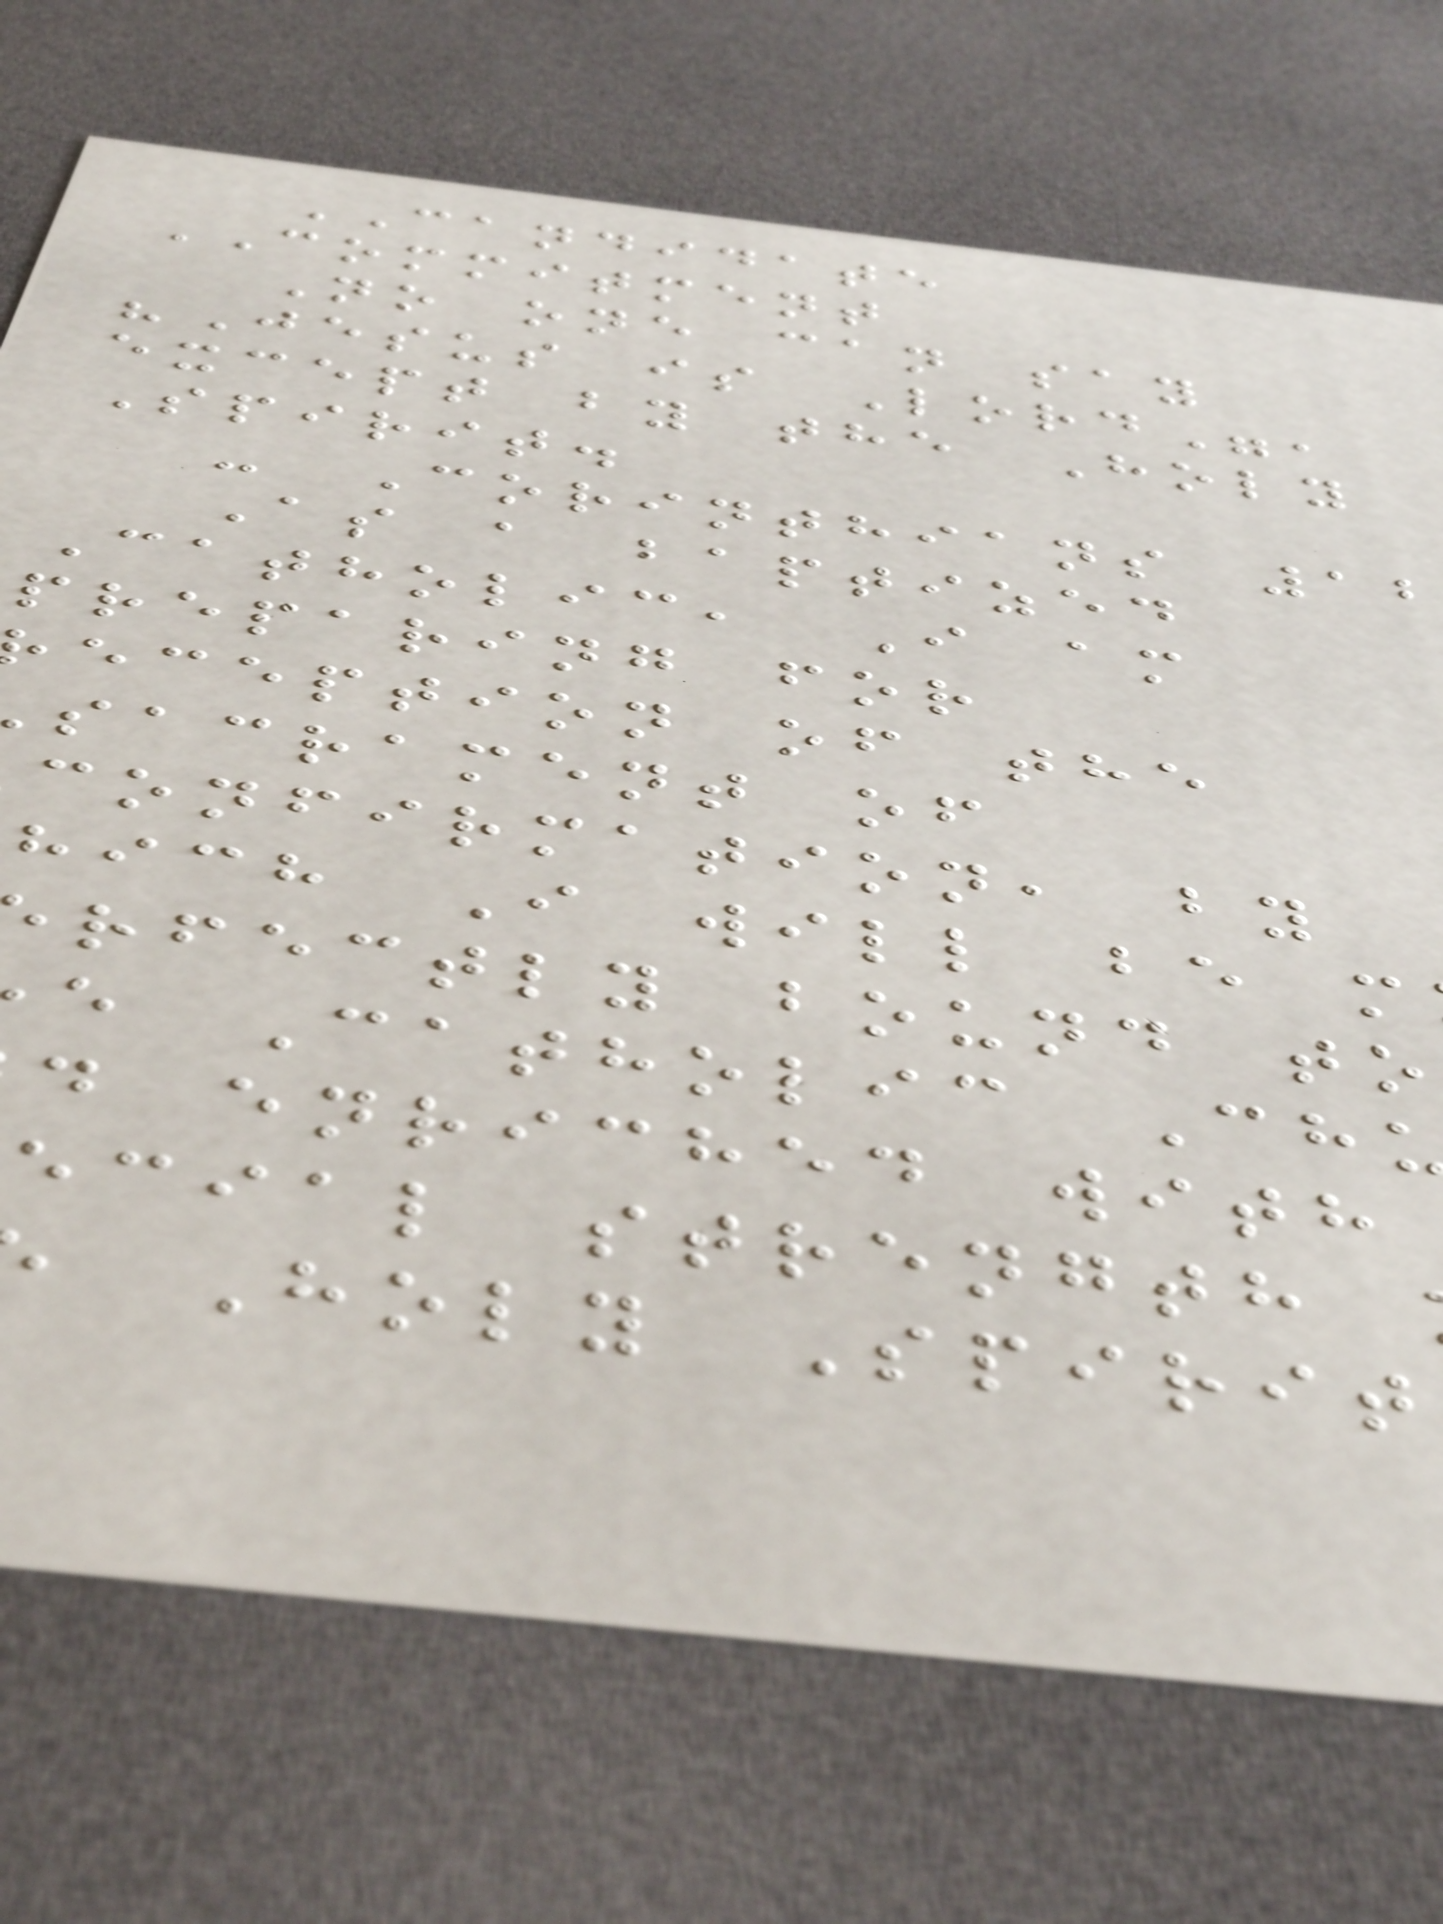CANDIDATE
COMMITMENT
No one can say
"Jesus is Lord",
except by the Holy
Spirit.
- Corinthians 12
As a baptized
Catholic, I am
preparing for
eception of the
sacrament of
confirmation, by
hich I will be m
rfectly bound to
e Catholic Ch
d enriched with
ecial strength
Holy Spirit
